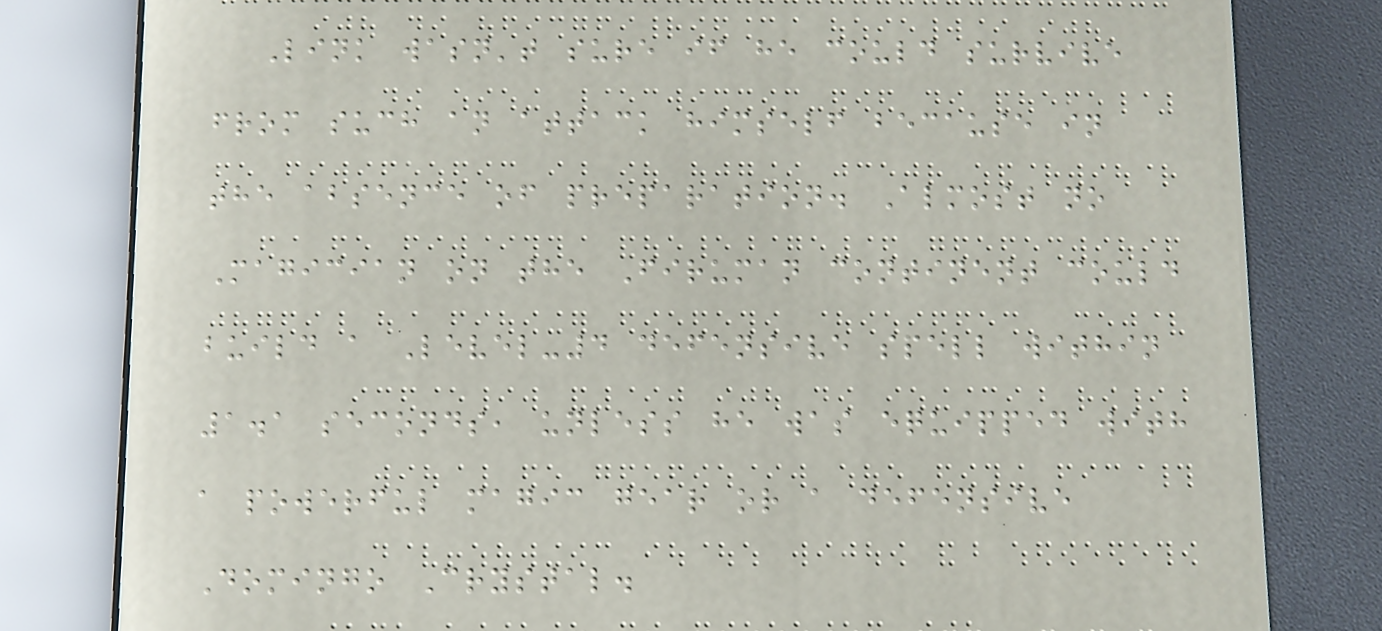Link wasn't sure if he could survive
from such an attack himself because in
the absence of preparation. Almost no
Magician on the Firuman continent could
build a Level-4 defensive spell within
1.1 seconds, unless he was equipped with
a powerful magic gear or a defensive
Domingo Crystal.
